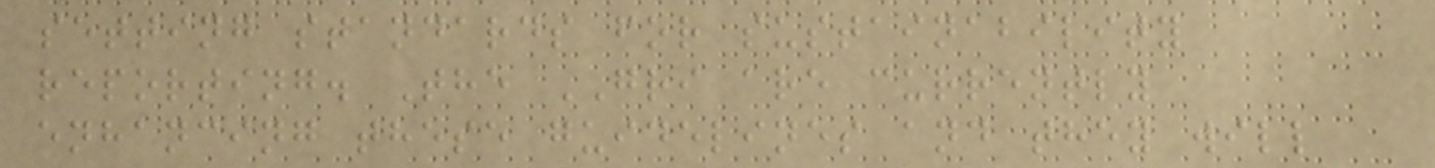setting standards for sustainability
reporting. The GRI are currently
enhancing these guidelines and they will
